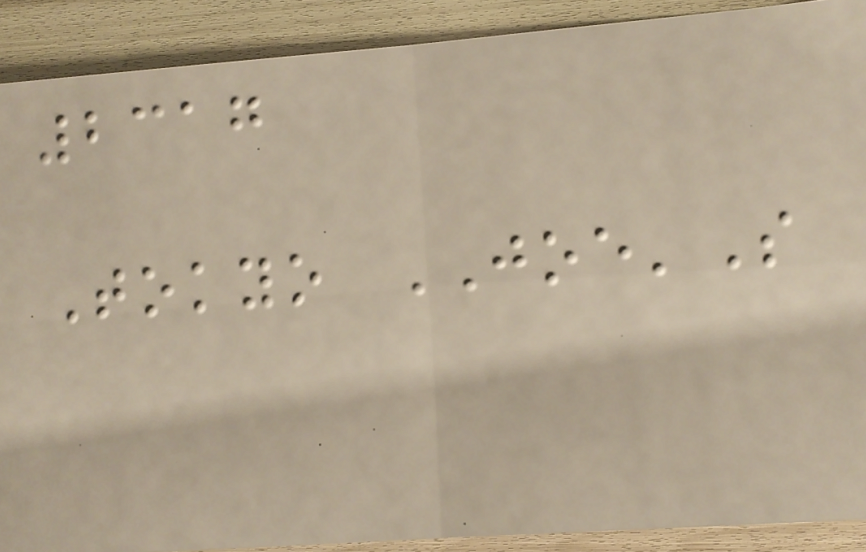2317
Tokyo JOE'S
